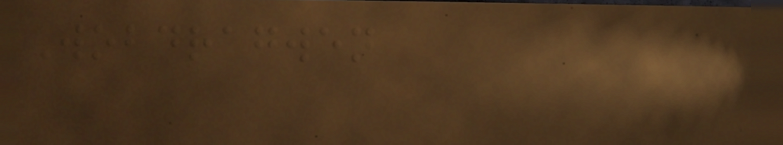Wobdragwen
